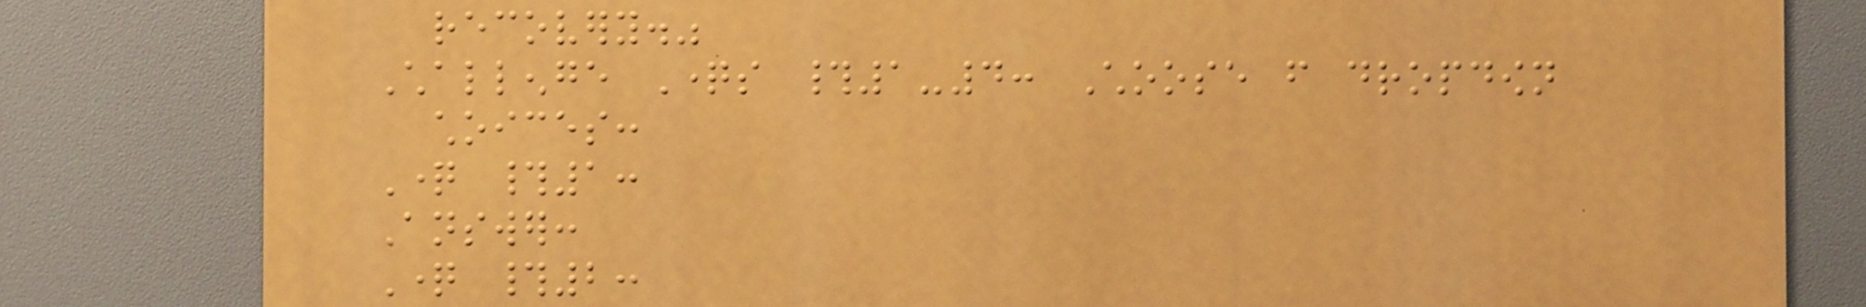recovery."
Challenge Questions #1-4: Choose from dropdown
choices:
Question #1:
Answer:
Question #2:
